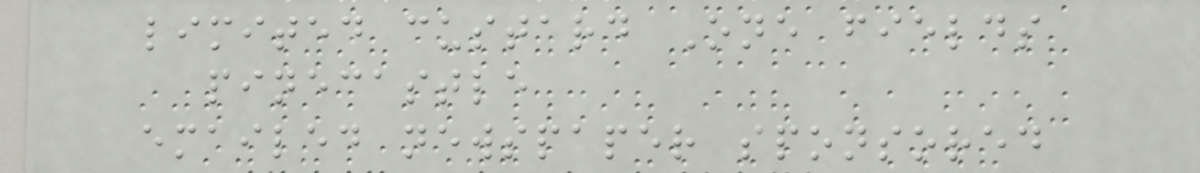limited custard One fields
pinecastle
emailed newspaper sponsored
